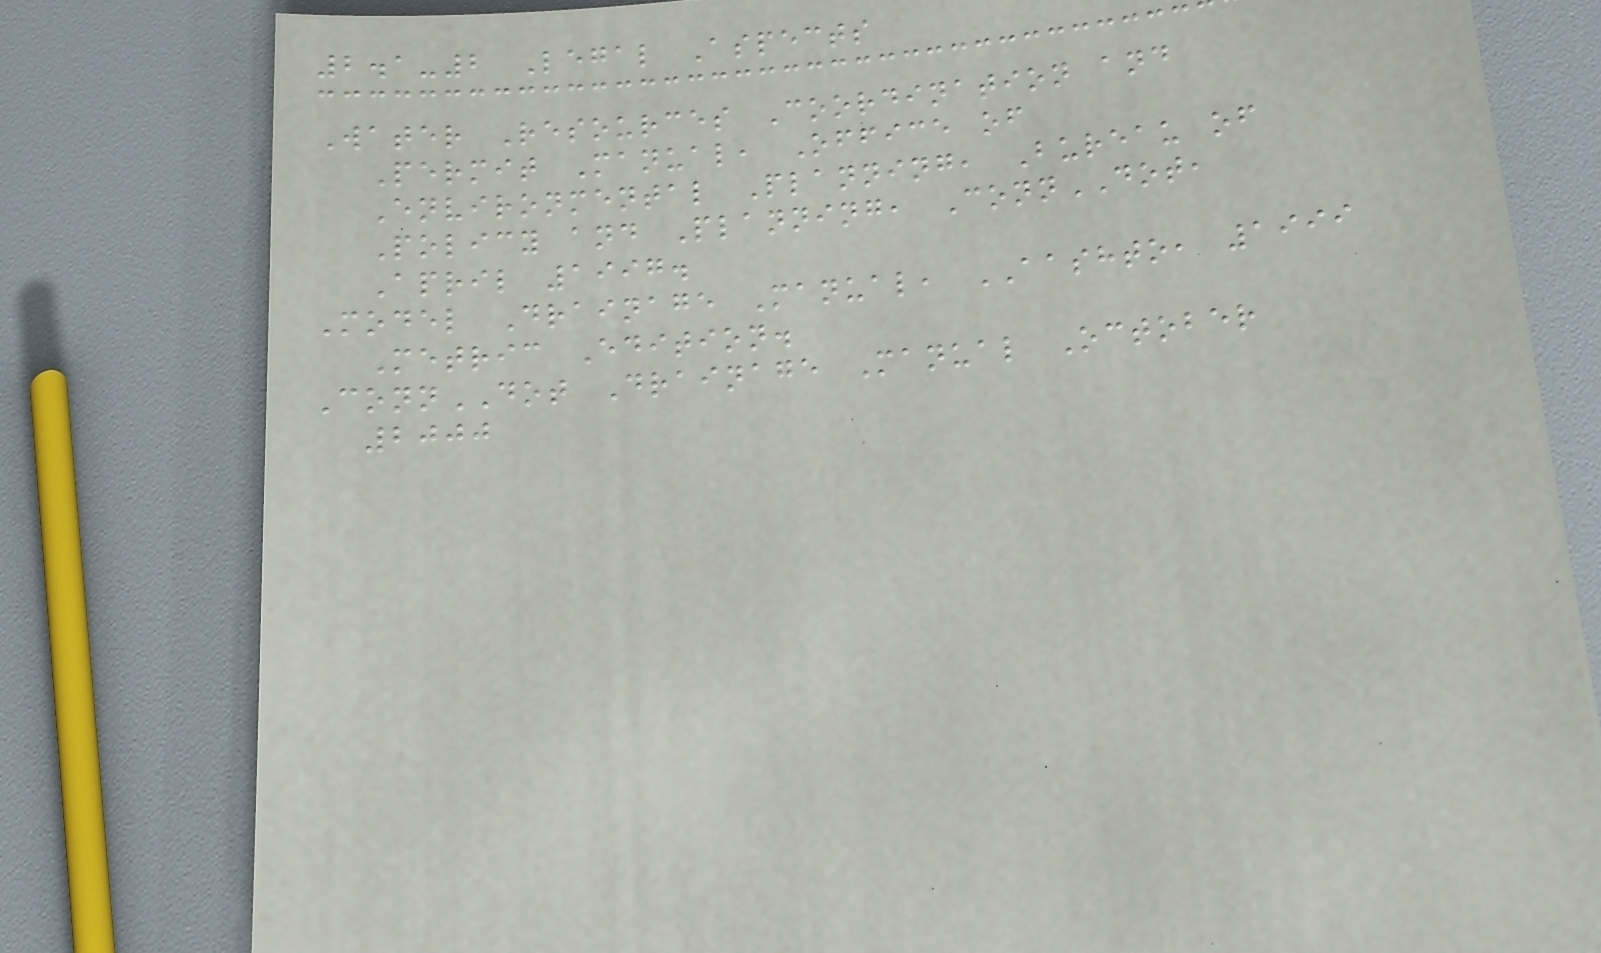2.1-2 Legal Aspects
Water Resources Coordination and
Permit Manual, Office of
Environmental Planning, Bureau of
Policy and Planning, ConnDOT,
April 1997.
Model Drainage Manual, AASHTO, 1999
Metric Edition.
ConnDOT Drainage Manual October
2000
